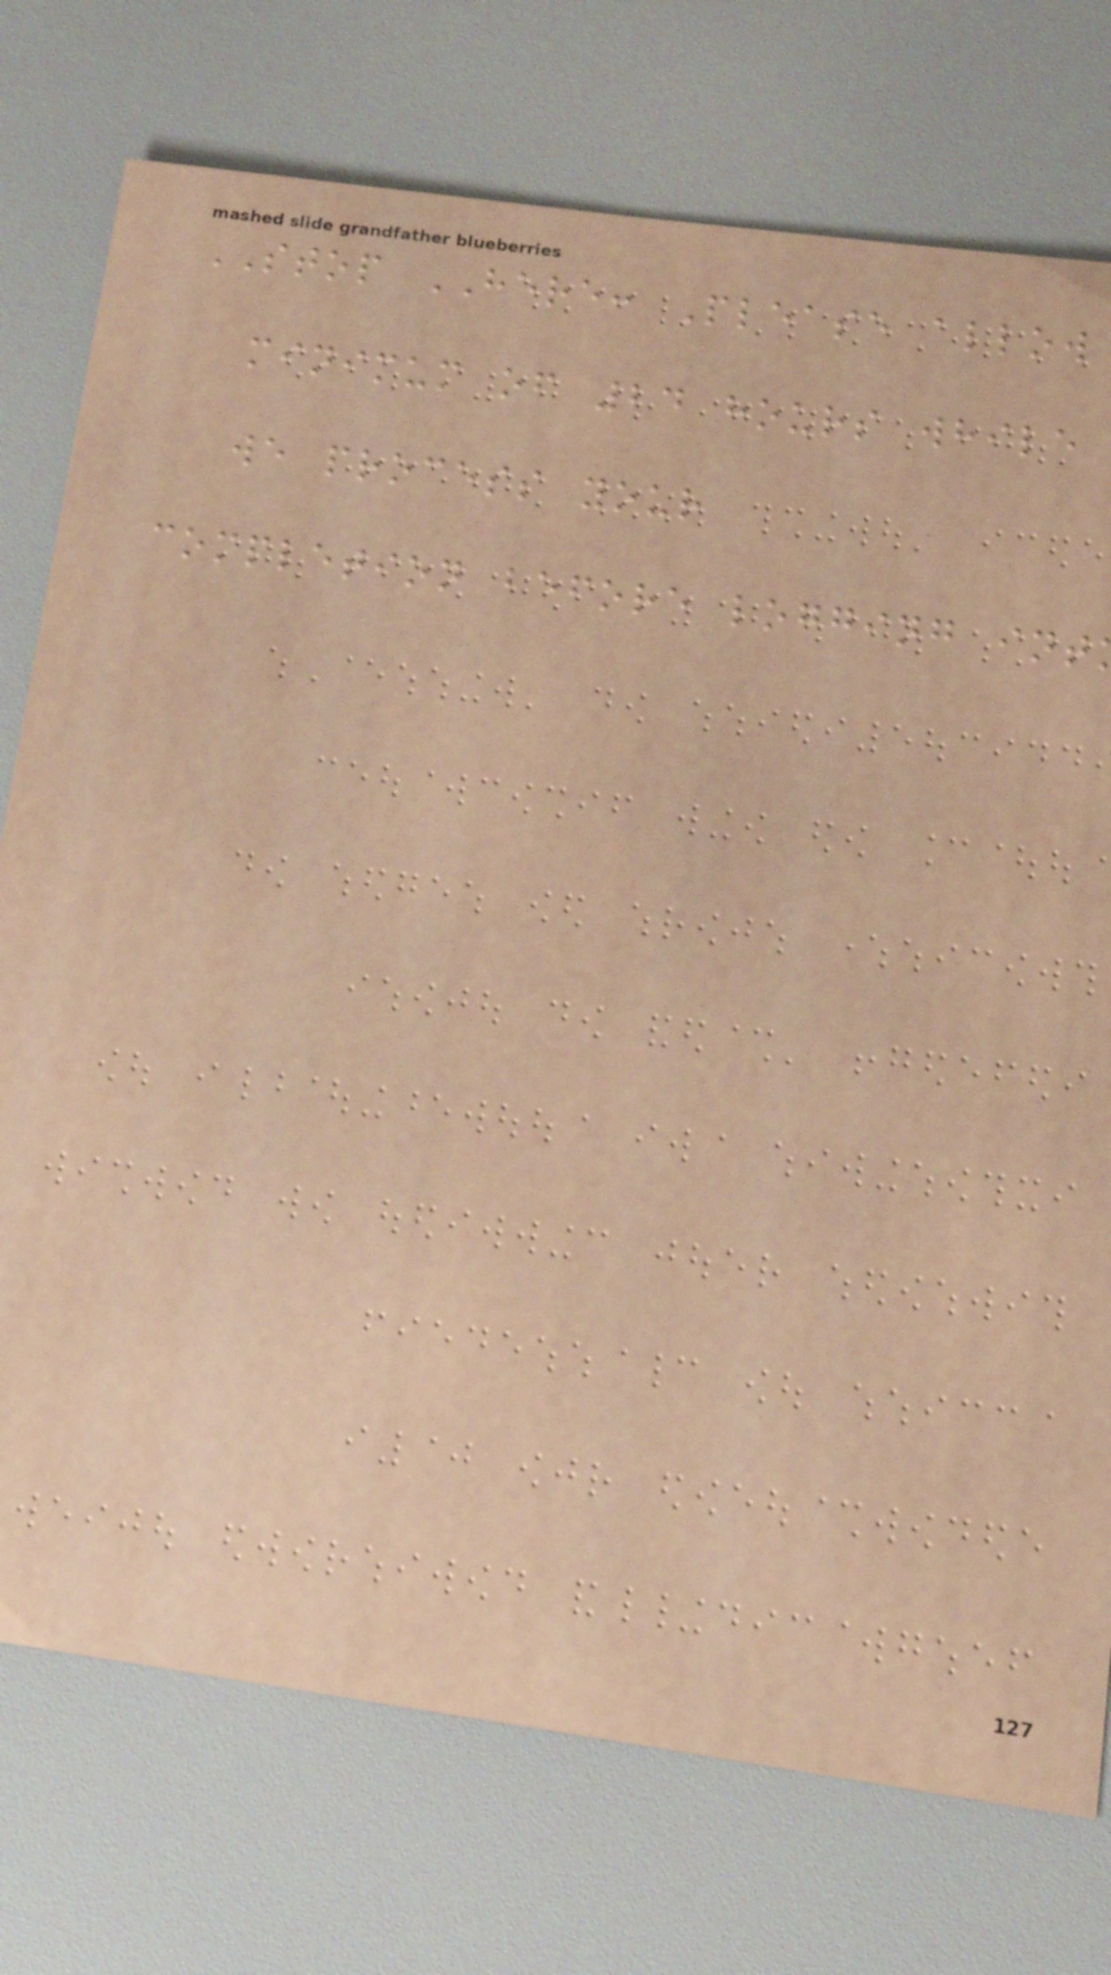STOP HERE: Please allow
minimum of 24 hours while
we process your
completion before logging int
